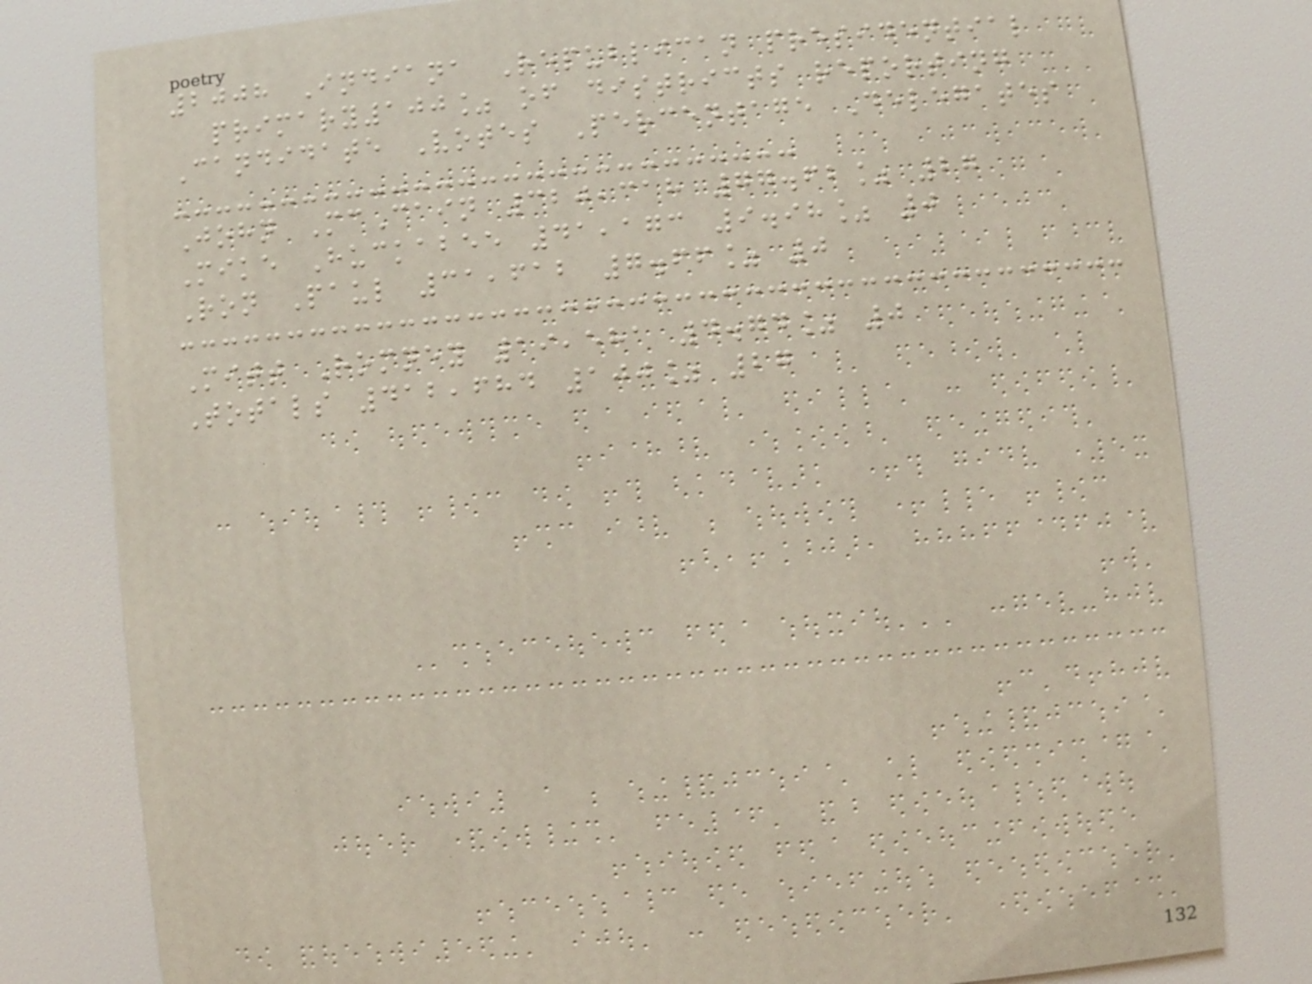2008 Indiana Republican presidential
primary100% of districts reporting
Candidate Votes Percentage Delegates
John McCain 320,318 77.62% 27
Mike Huckabee 41,173 9.98% 0
Ron Paul 31,612 7.66% 0
Mitt Romney 19,581 4.74% 0
Totals 412,684 100% 27
